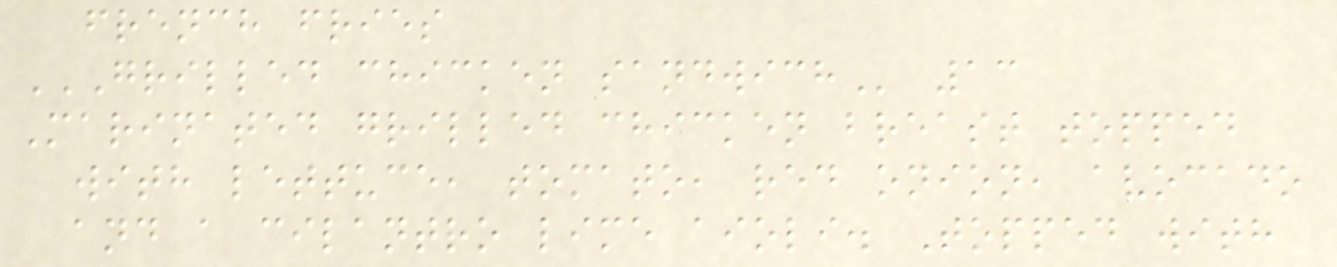french fries
GRILLED CHICKEN SANDWICH 13
Marinated grilled chicken breast topped
with lettuce, tomato, red onion, avocado
and a cilantro lime aioli. Topped with
